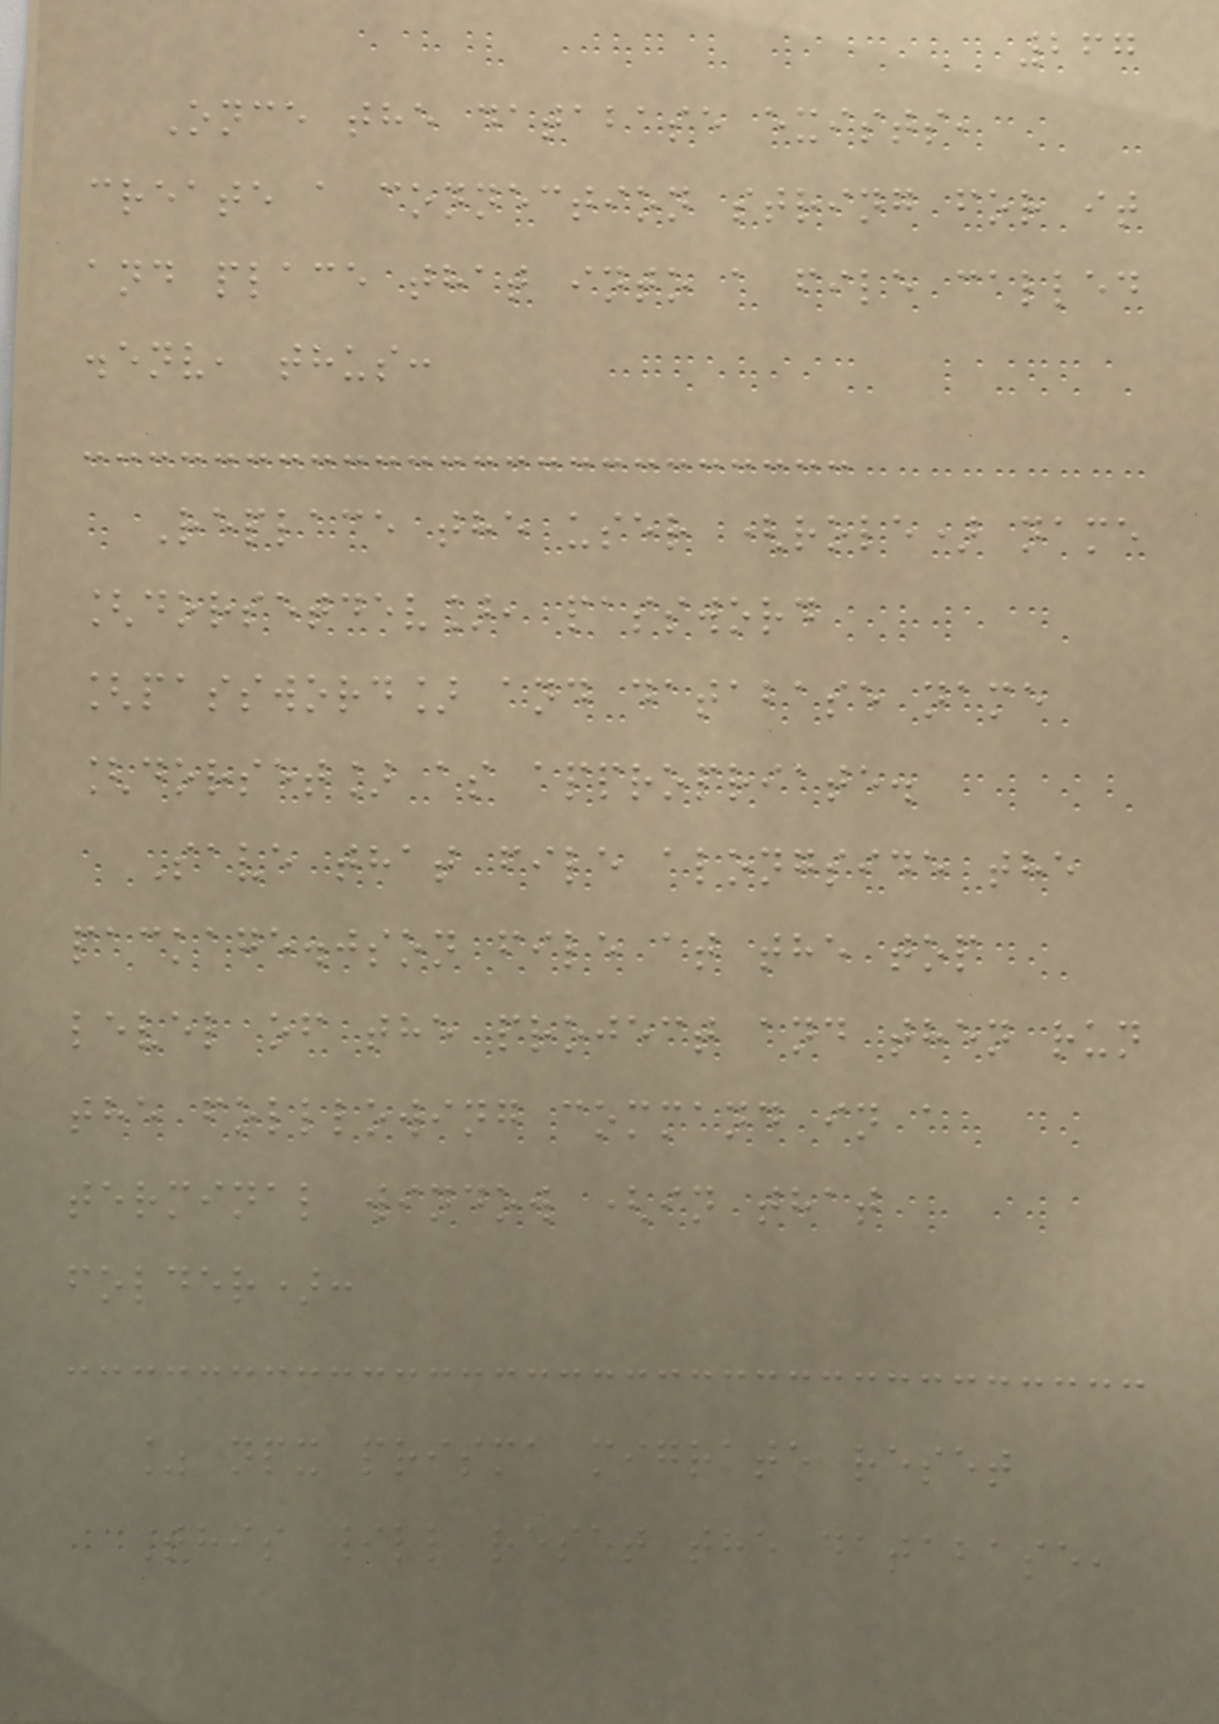267
Once the database exists,
create a connection string for it
and place that into a file called
.env, thus:
Replace the user (role) name
[dorsetdev], password
[password] and database name
[dorset] as appropriate.
Save that file alongside the
package.json file at the top
level of the project and then run
the folllowing command in a
terminal window (in that
folder):
% npx prisma migrate reset
This will reset the database,
